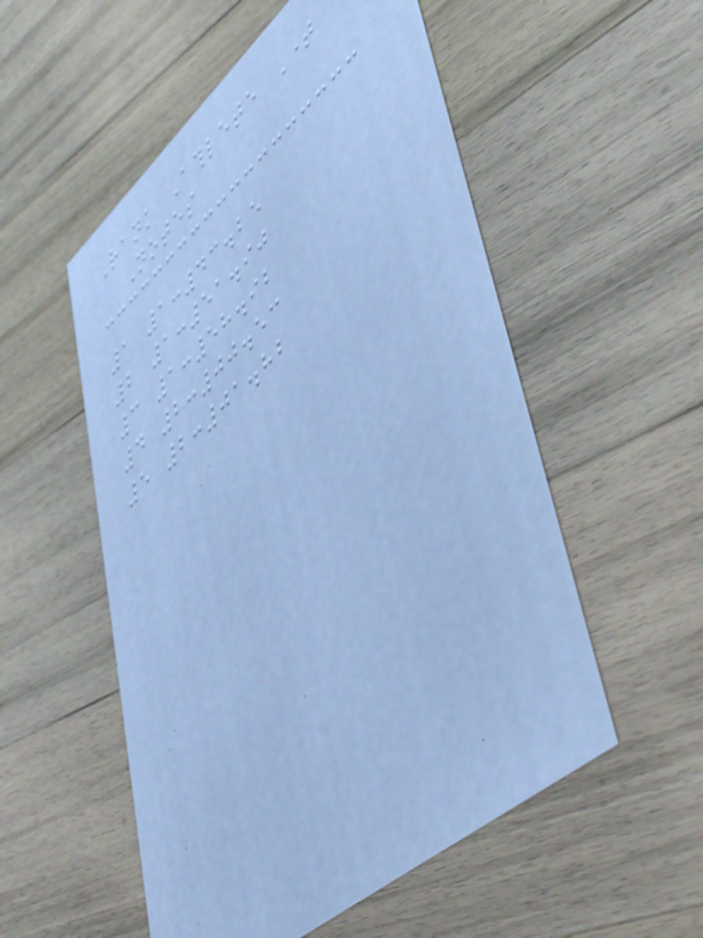Rank Athlete Time
Notes
1 1:43.25
2 1:51.90
3 1:58.92
4 2:00.53
5 2:01.82
